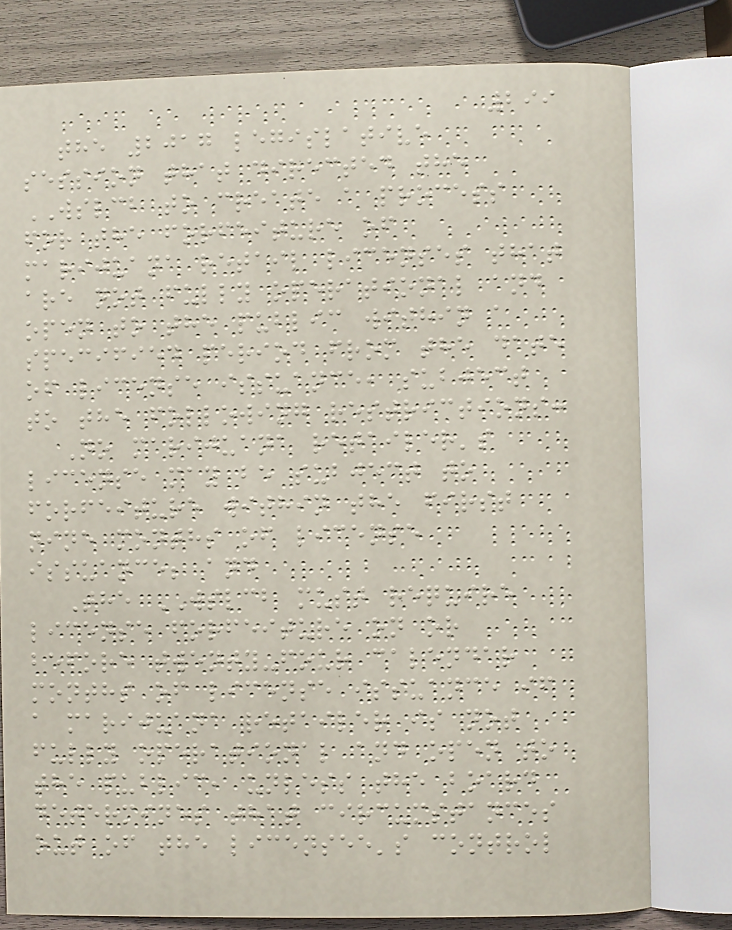299
the 2017 legislative
session that directed the
WSLCB to create a process
for the forfeiture of
marijuana retail licenses that
are not fully operational and
open to the public within a
specified period from the date
of license issuance, subject
to the following restrictions:
No marijuana retailer's
license may be subject to
forfeiture within the first
nine months of license
issuance; and
The WSLCB must require
license forfeiture on or
before twenty-four calendar
months of license issuance if
a marijuana retailer is not
fully operational and open to
the public, unless the board
determines that circumstances
out of the licensee's control
